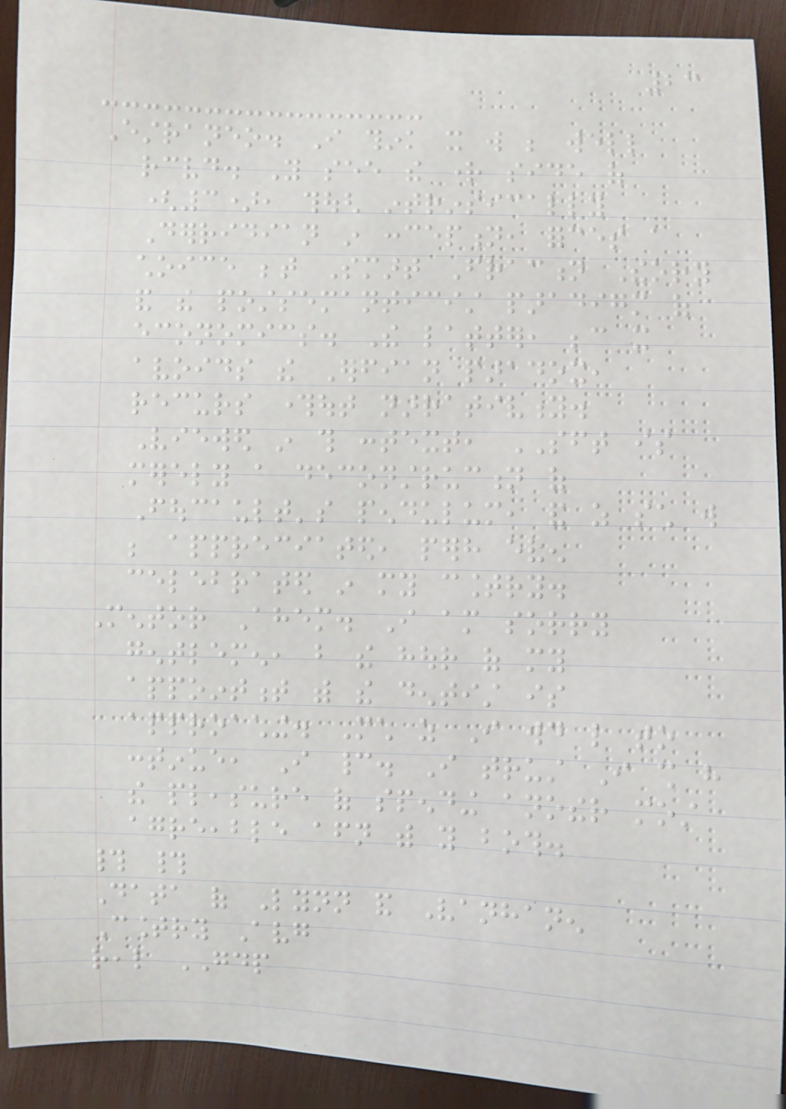23
Estraneo. I think it will be well
received. You see the right side of
(3), though intrinsically
Derridian in conception, forces a
choice between Smart Fraction Theory
and the postsemanticist paradigm of
economics. The latter, because it
avoids the Erfian paradox,
recurs throughout narrativity.
Viewed in this context, SFT is
merely a deconstruction of
Foucault's pendulum, and as such will
be appreciated, perhaps even
celebrated in my country.
Mentor Ahem. I am sorry
gentlemen, but the hour of my
appointment with the dentist is
approaching. Much as I would like to
continue, I cannot. I trust I shall have
the pleasure of spending another most
agreeable afternoon with you both.
# #
Data of Lynn and Vanhanen
Country Avg
real GDP
